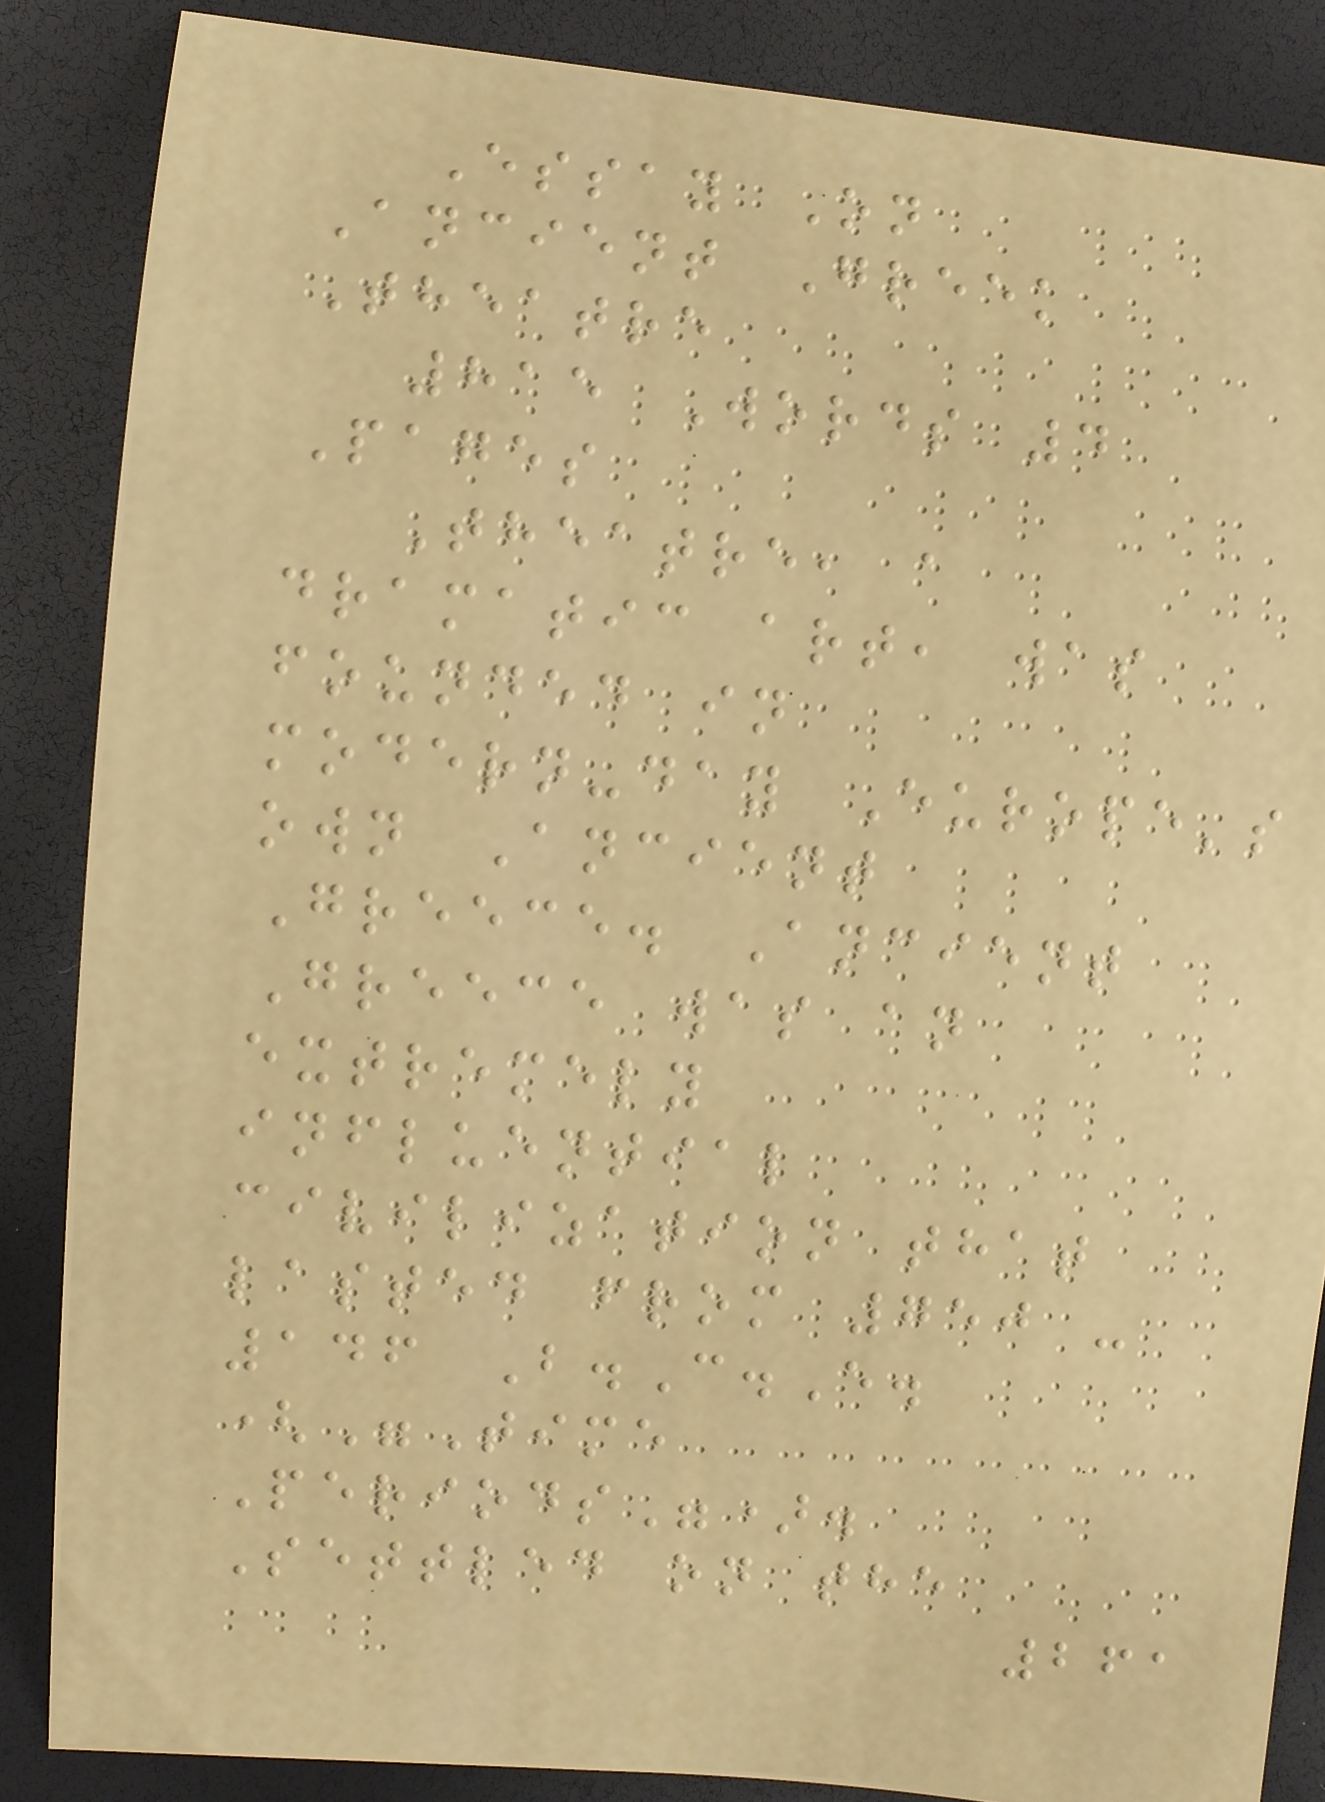Essay On
Ancient Greek
Theatre
815 Words 4
Pages
Theatre, a
dramatic art, was
founded in
modern-day Europe's
own Ancient
Greece. Ancient
Greece was an
extremely
influential
civilization that
lasted from 750 -
146 B.C.E.
("Time
Periods").
Settled on the
261
